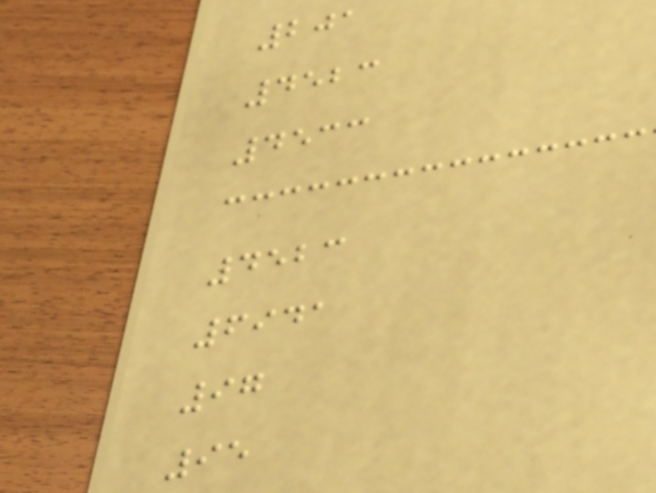201
4523
4533
4523
6941
97
95
